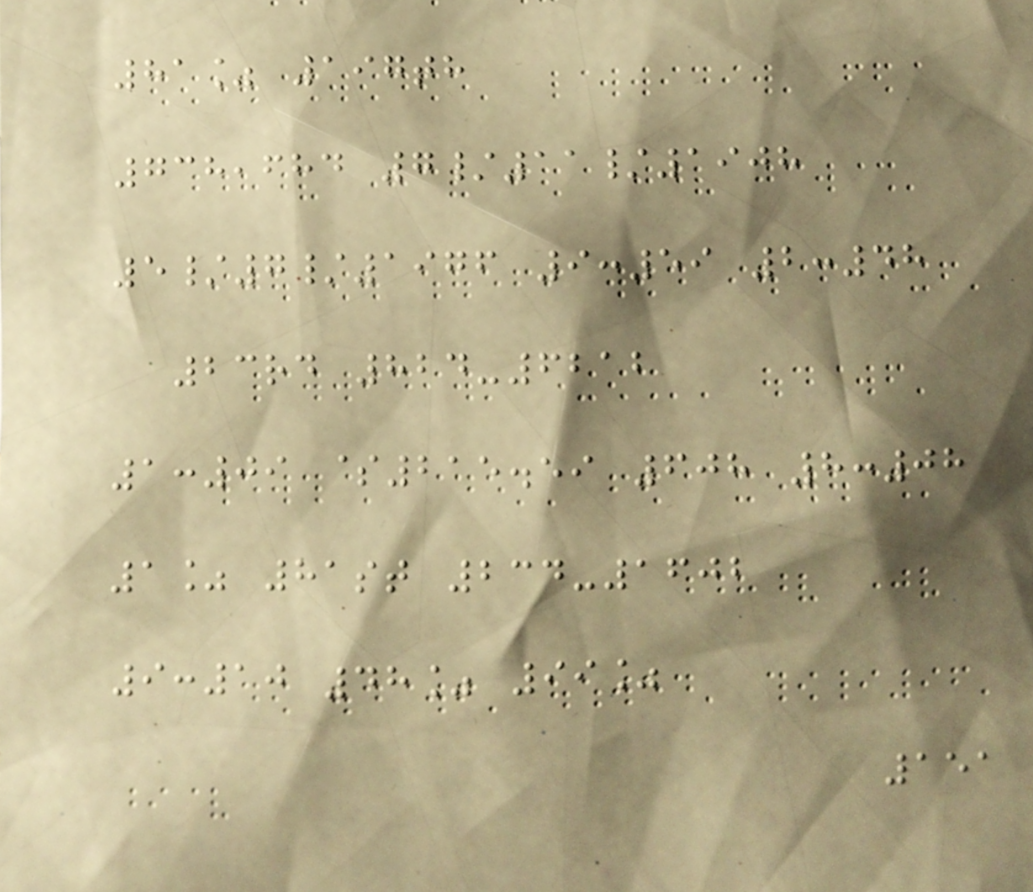81% 197th
738,684 7/11/1908
5/7/1976 9:59 2:48
23rd 824-6212
1:09 $215.59 608 8:08
1% 81st 234-1602
9:10 48% 99%
151
